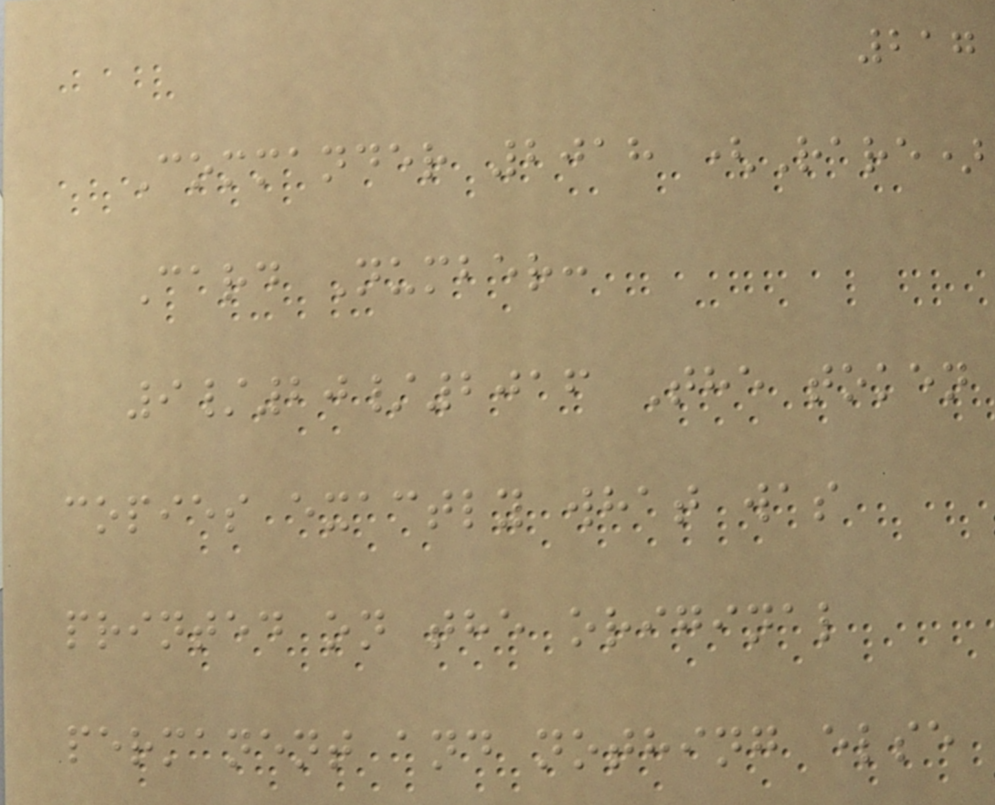217
Commander 2018 (Rare)
Card Number:
9/20/2016 The token
copies exactly what was
printed on the original
permanent and nothing else
